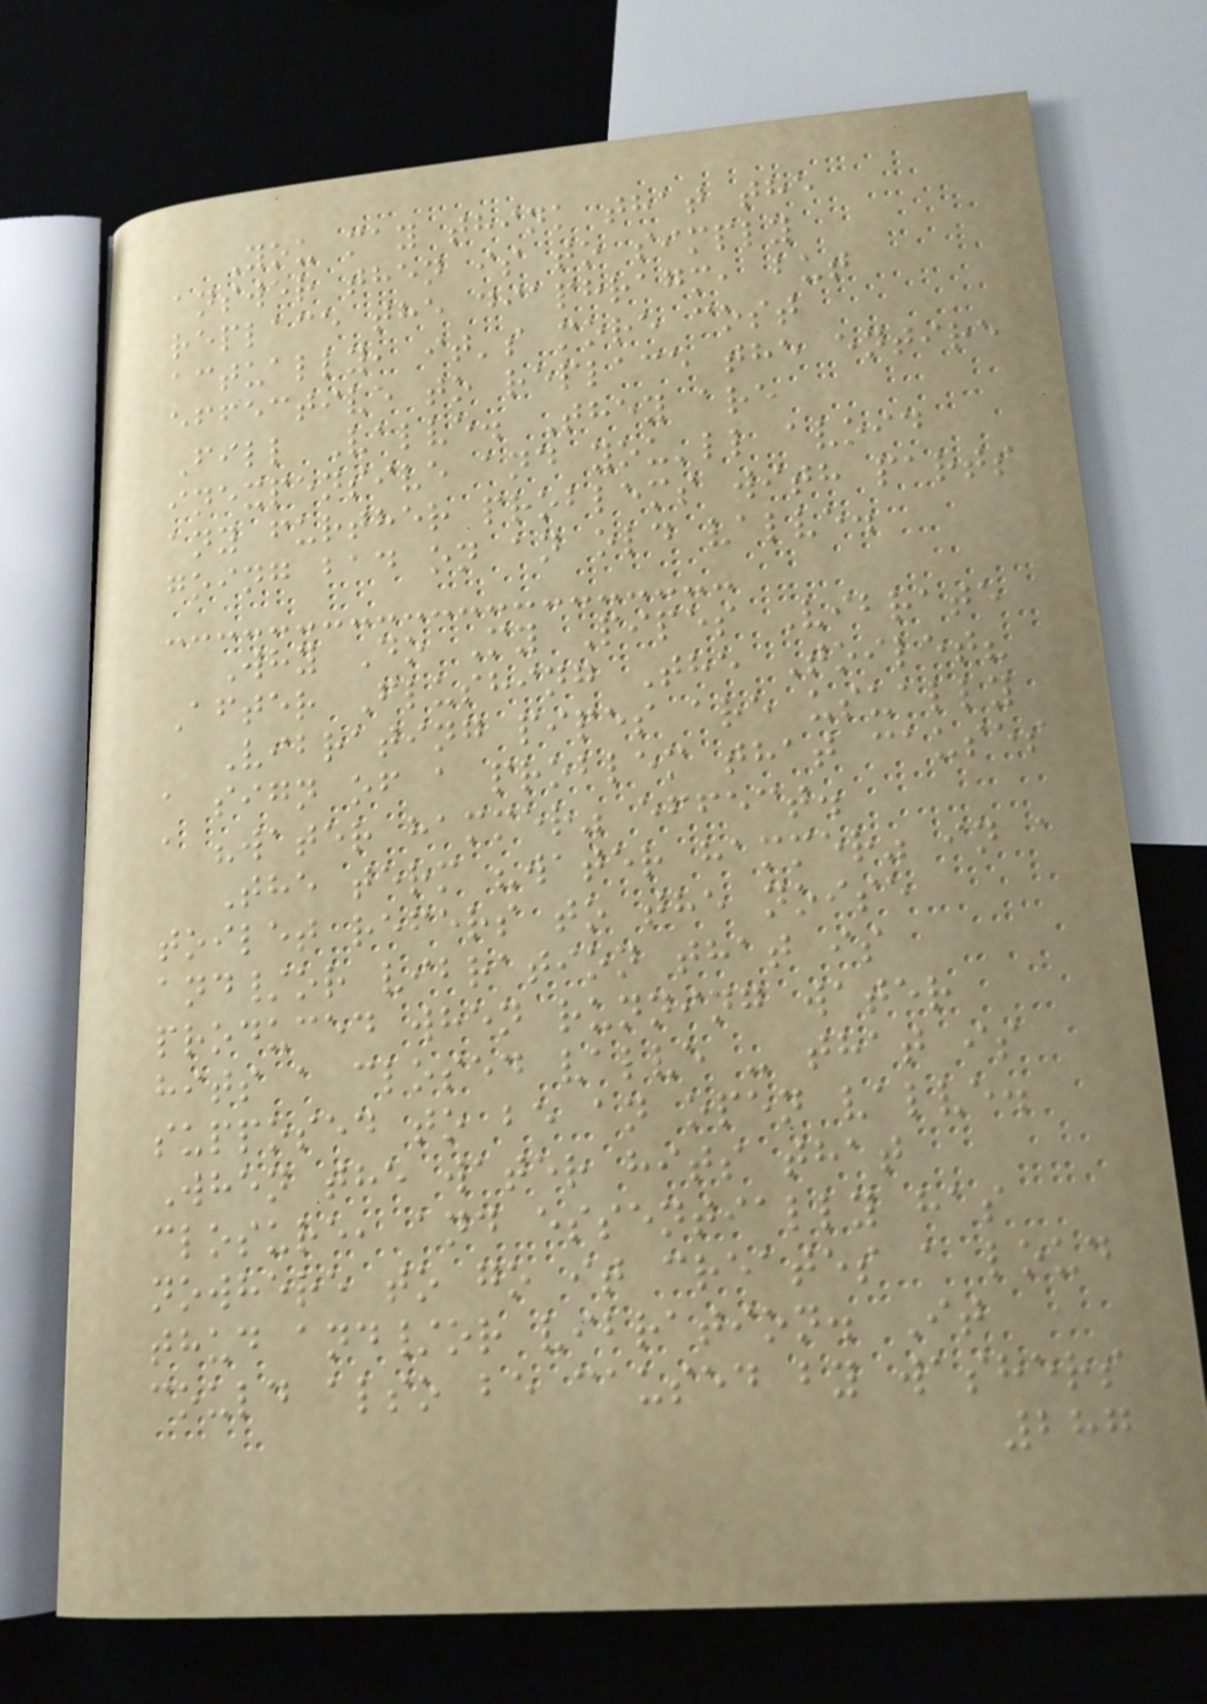You may think that the
answer then is to simply
replace the diaphragm, but
actually, it's more cost
effective to replace the entire
Fill Valve. They are
inexpensive and you'll avoid
any further problems with parts
going bad on an old valve.
Why Do My Pipes Vibrate
After Flushing The Toilet?
Vibrating pipes are usually
a sign of a problem that causes
a "water hammer" effect.
The term "water hammer" in a
toilet refers to the noise
and/or vibration that is
produced when running water
hits a closed valve - that is
supposed to be an open valve.
When the water hits that
closure, and essentially has
nowhere to go it creates a loud
thud and/or vibration. It
could also be caused by washers
287
